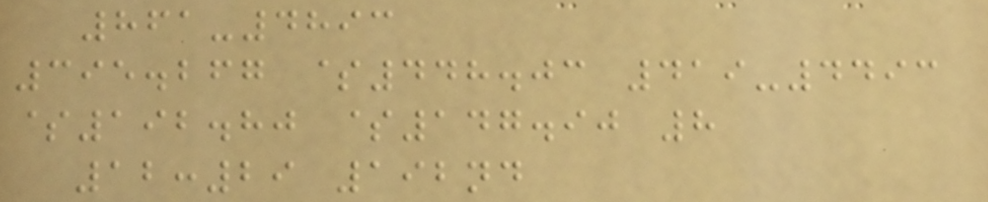861-4893
395.267 $448.03 419-4493
$192.80 $147.90 8
12:29 192nd
